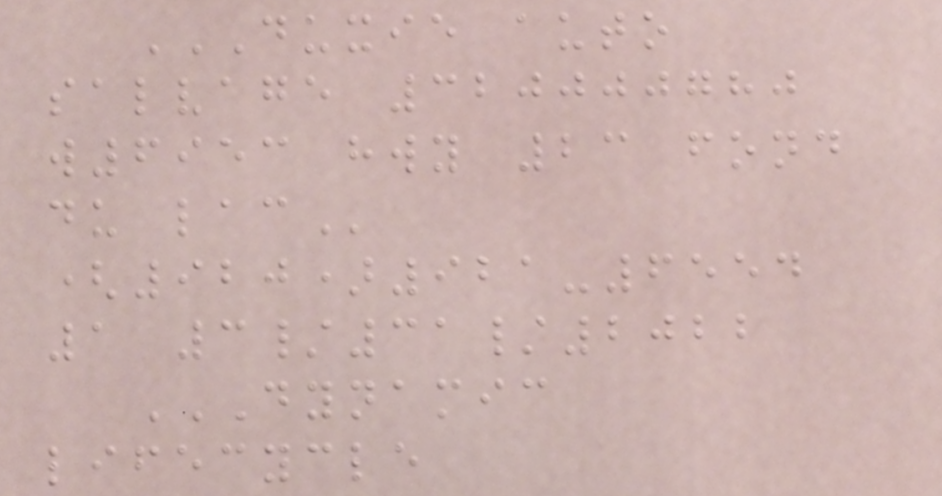DUXIE AUTO
SALVAGE 320000780
W6953 HWY 23 FOND
DU LAC
(920)921-6554
1 3/31/2022
DYNAMIC
LIFECYCLE
